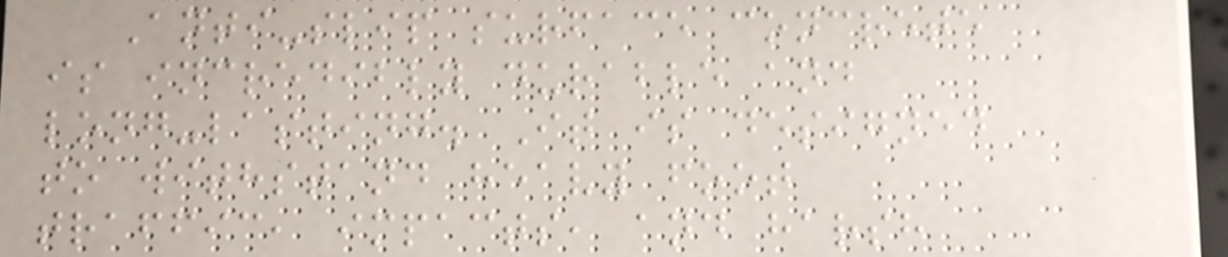Anti-slip surface concrete
is incredibly durable and
long-lasting. It is designed
to withstand heavy foot
traffic, impacts, and harsh
